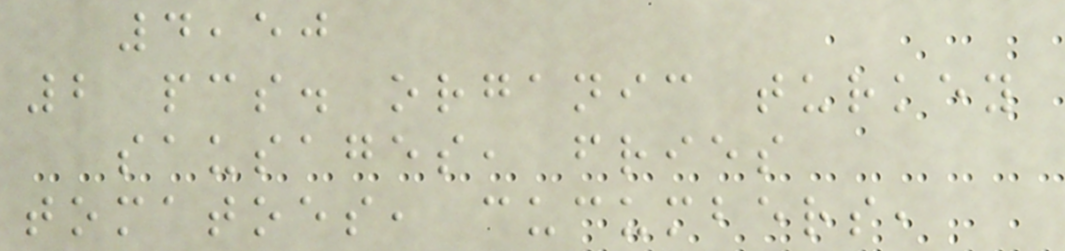4,50
2 pcs. organic turkey
sausages, fries
tomatoes, cucumbers,
